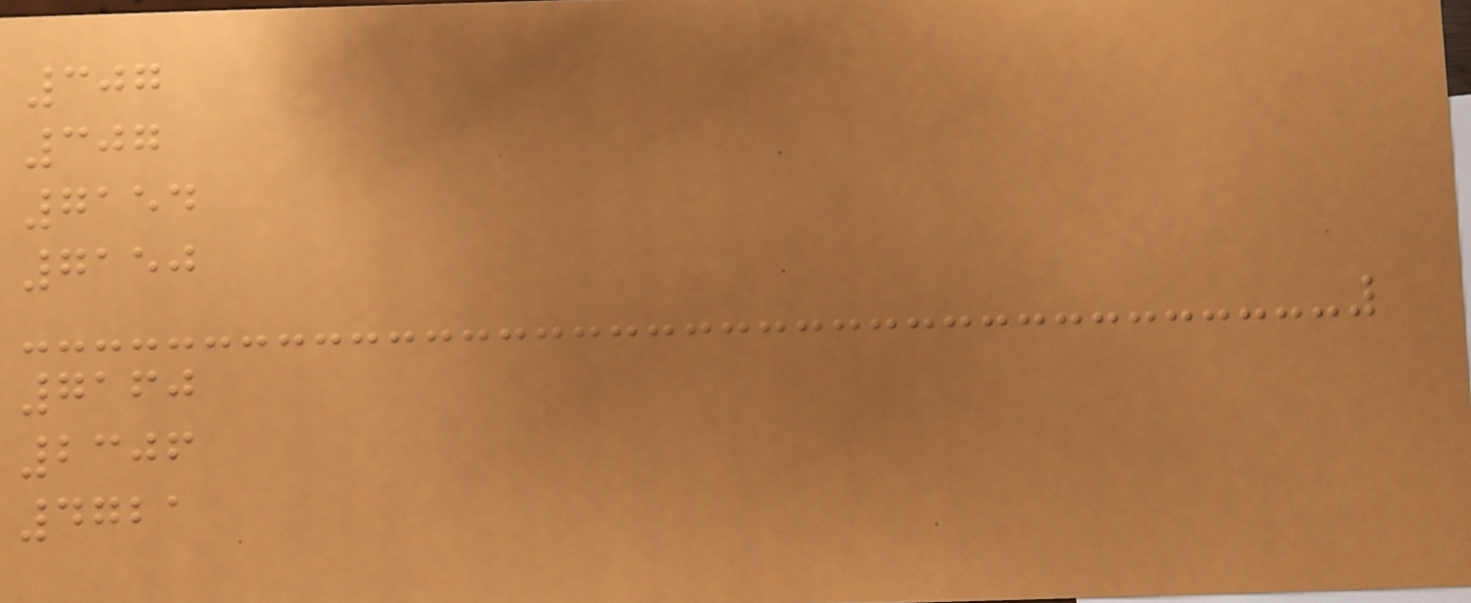307
307
7154
7150
7160
2306
4721
